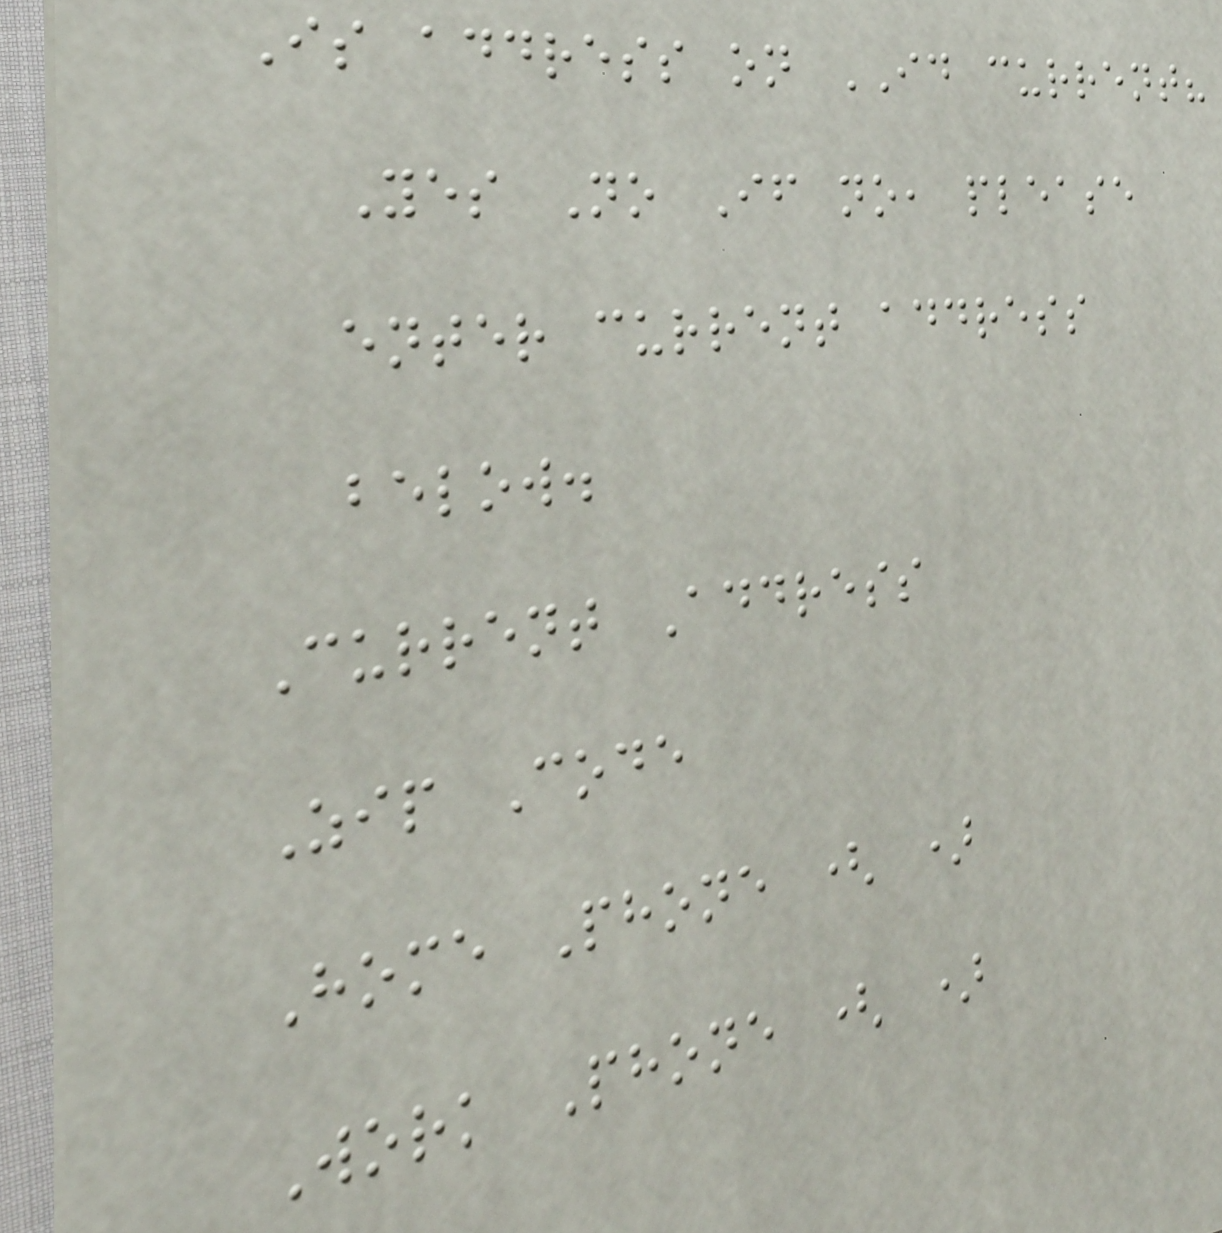Is address on ID current?
Yes No If no, please
enter current address
below.
Current Address
Zip Code
Home Phone ( )
Work Phone ( )
